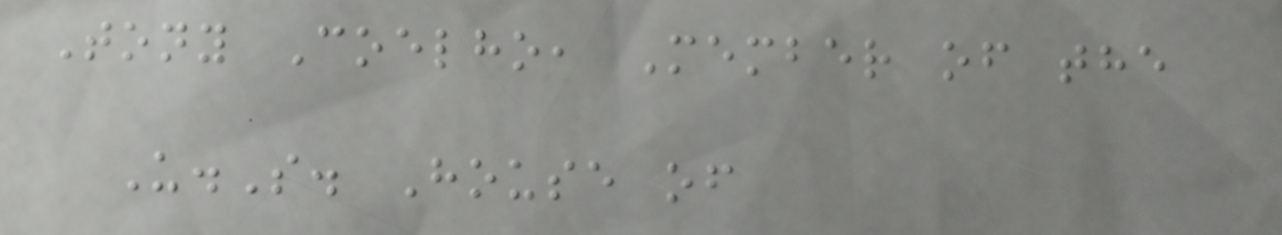Tony Coelho, Member of the
U.S. House of
